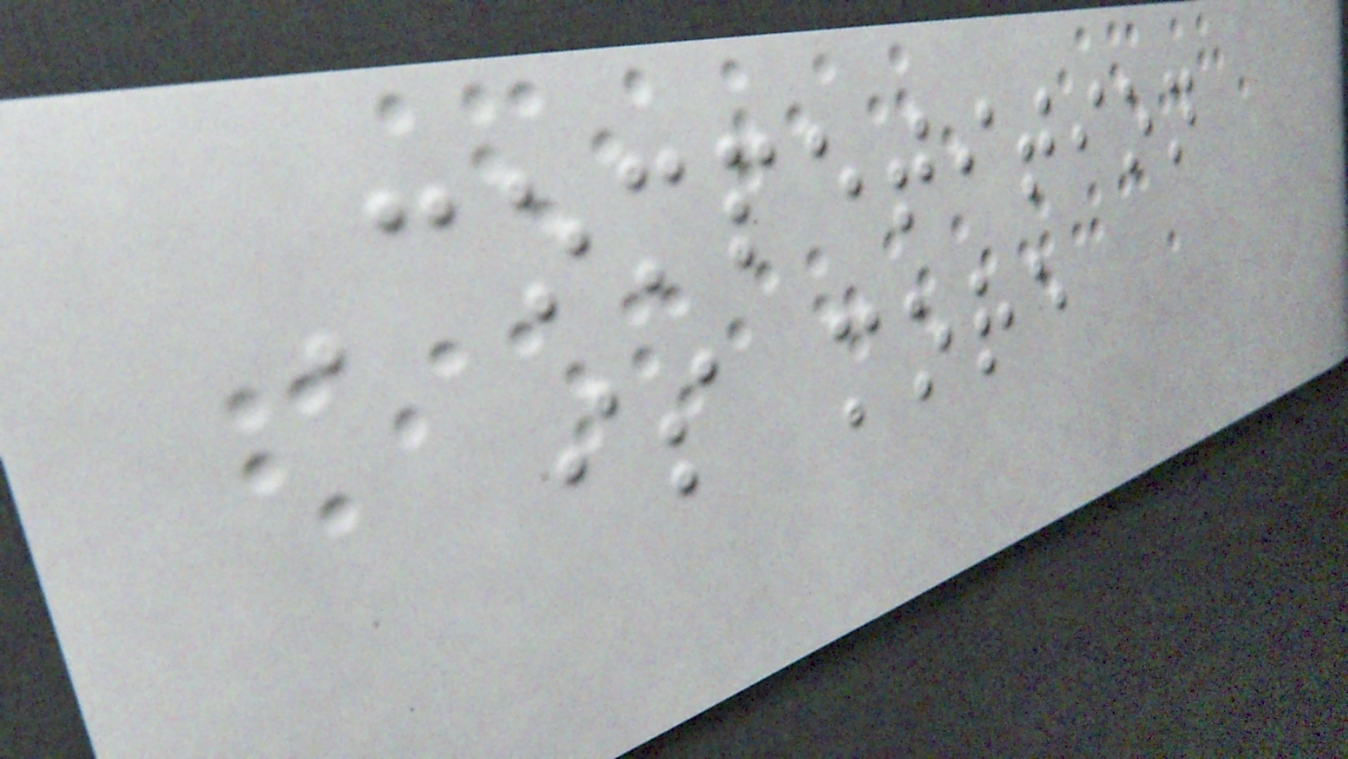Competition
is more
